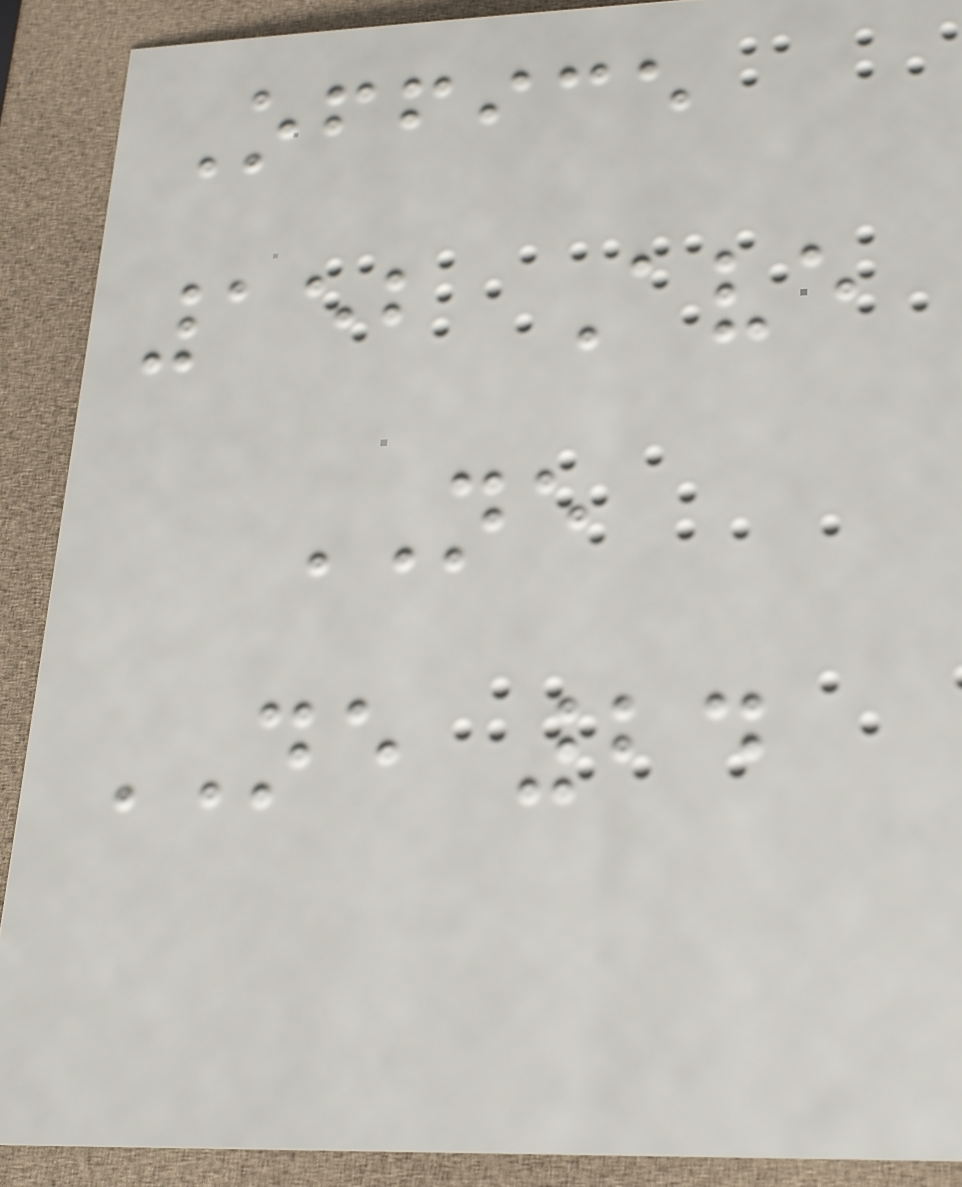Office
152 Ave
NE
NE 24
